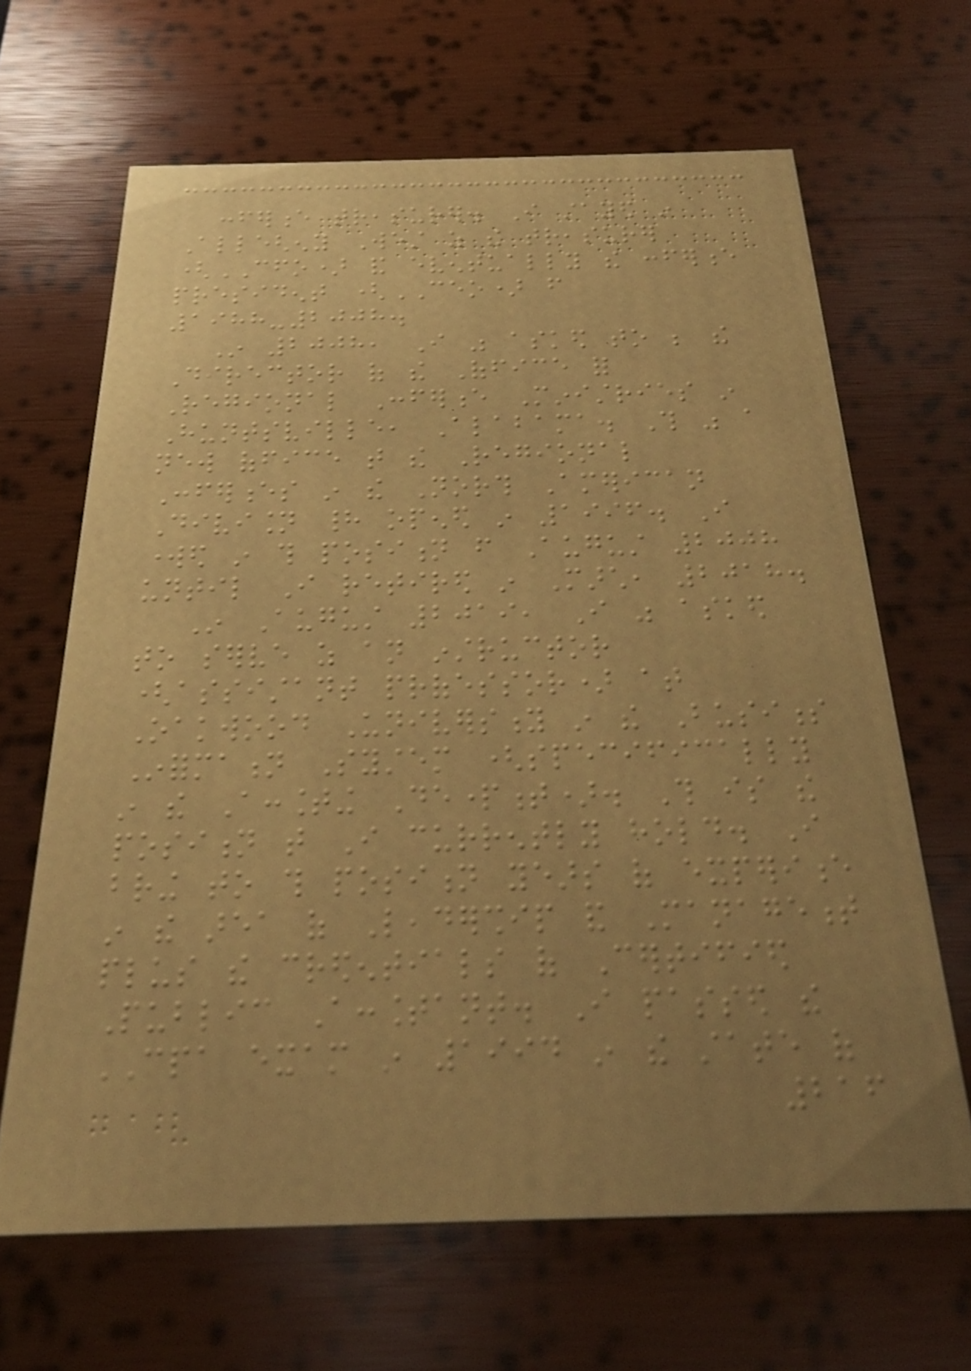conference treasurer. I stayed in
Allegheny West as the treasurer
(CFO) and eventually the conference
president (CEO) from
1988-2008.
In 2008, I was asked to be the
Director of the Office for
Regional Conference Ministries in
Huntsville, Alabama. This was a
new office that the Regional
Conferences in the North American
Division had opened in 1996. I
worked in this position from August 2008
until I retired in March, 2018.
In August 2019, I was asked
to serve as an instructor
(assistant professor) at
Oakwood University in the Business
Information System (specifically
in the Accounting Department). This is the
position that I currently hold. I
bring to this position years of experience
in the area of Leadership and Management
plus the credentials of Certified
Public Accountant. I passed the
CPA exam in 1994 in the state of
216
